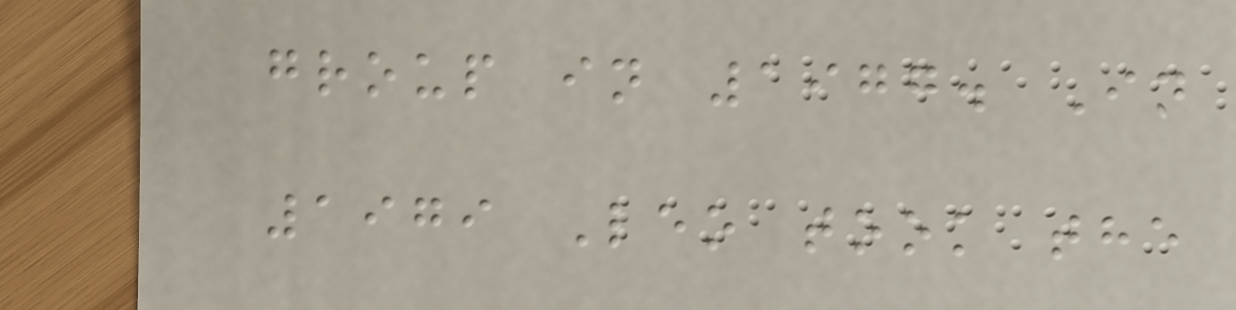group in 1977. In
1979 Leo took the
